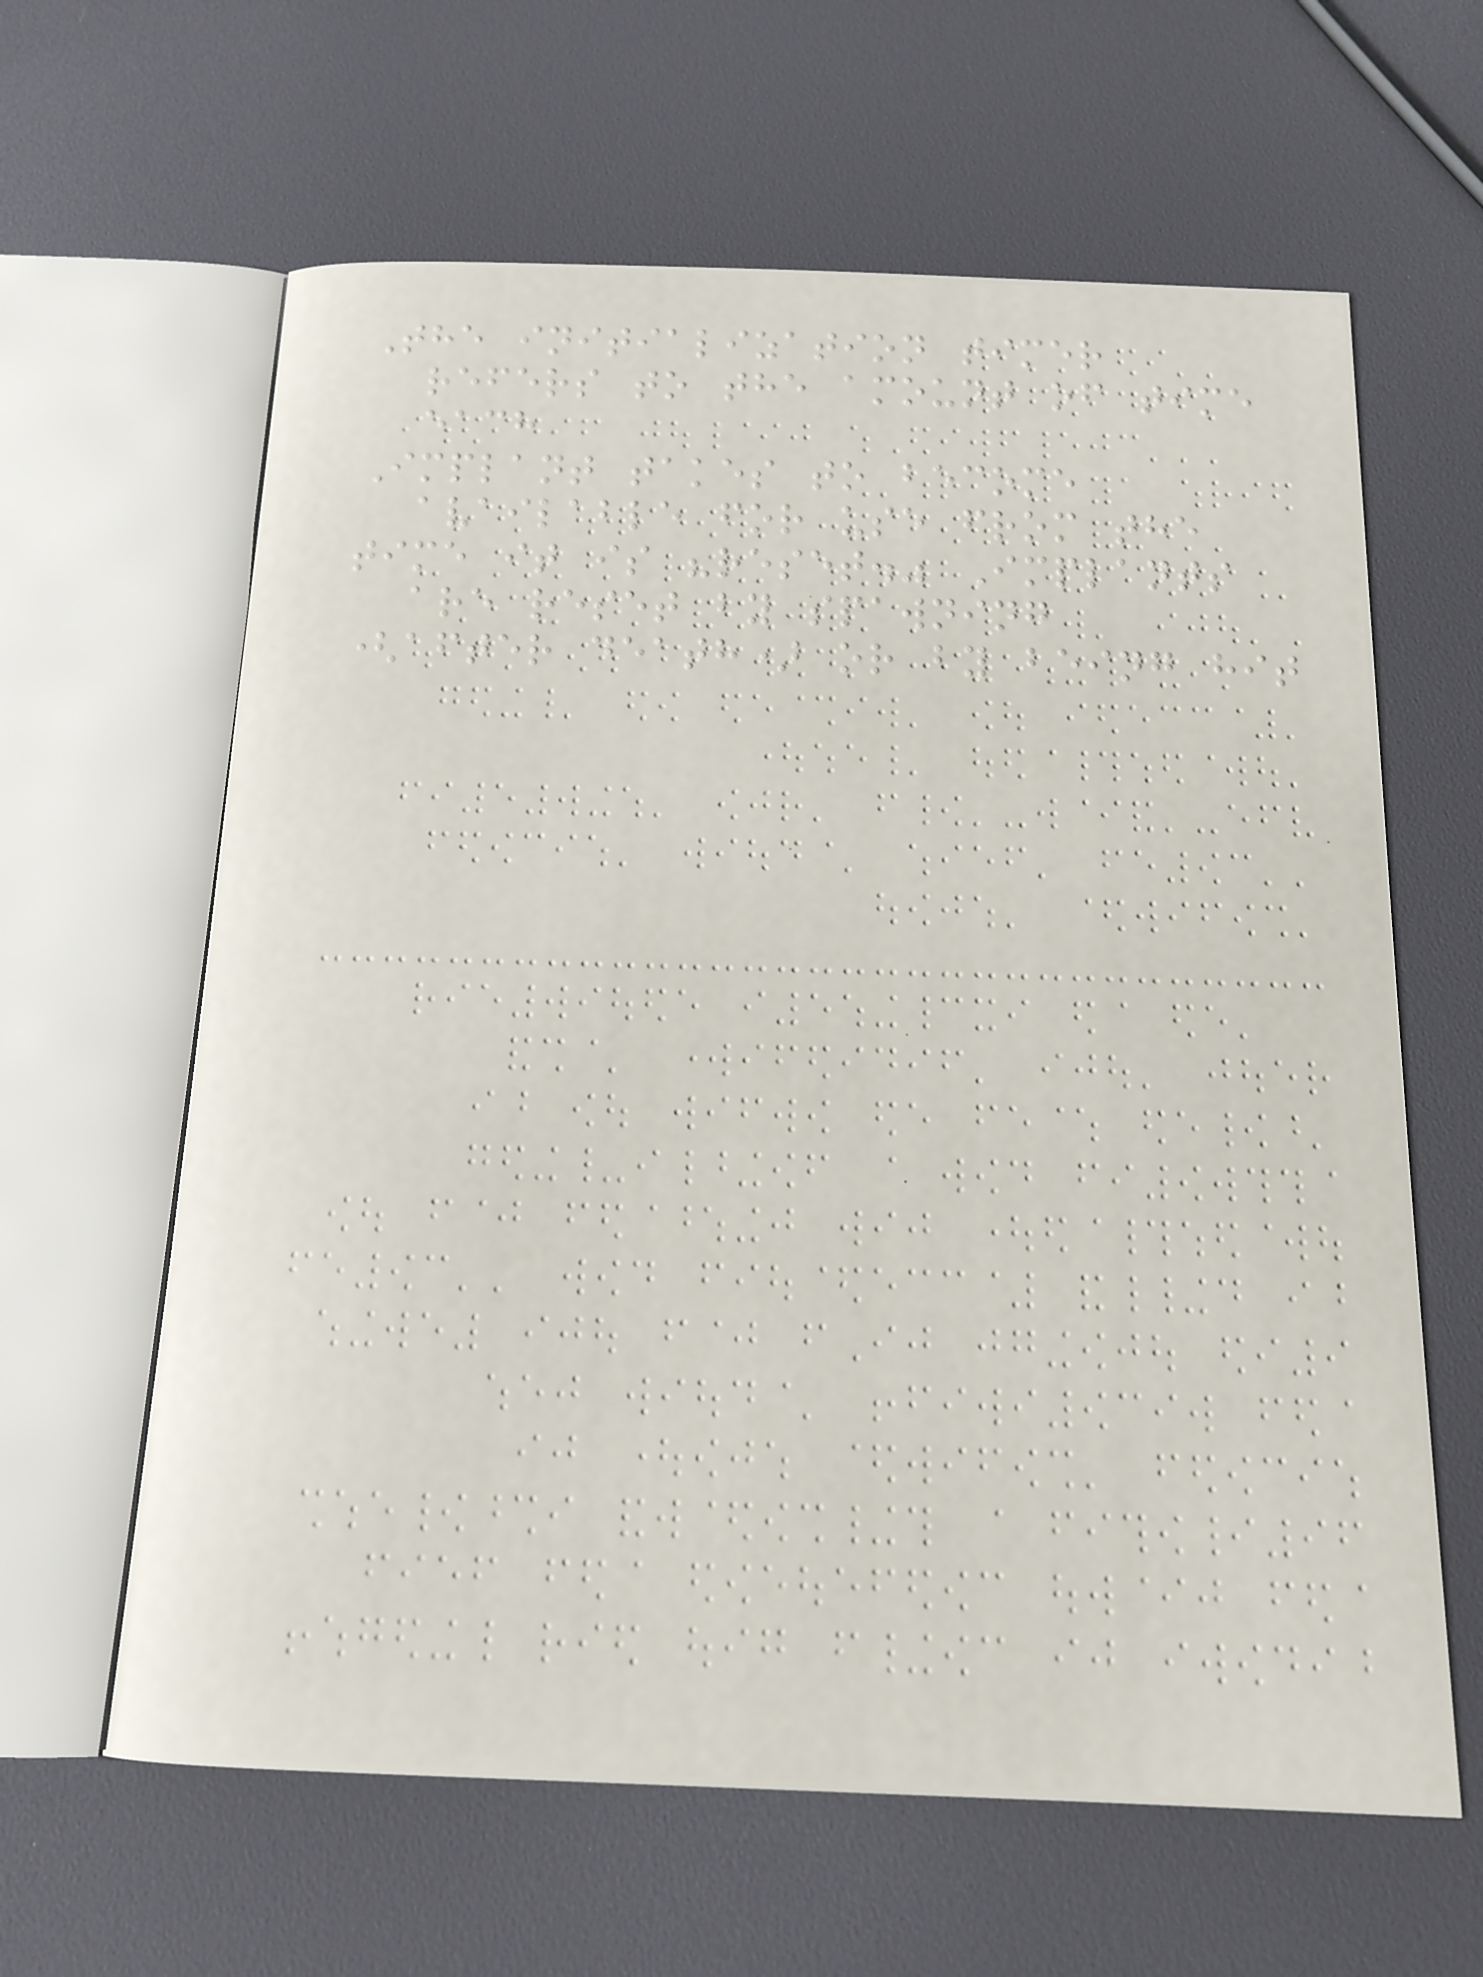The initialization timer
refers to the amount of time
each
Implant takes to become
available for use from the
time it is "reset." Implants
are reset by spawning
(after death) or by being hit
